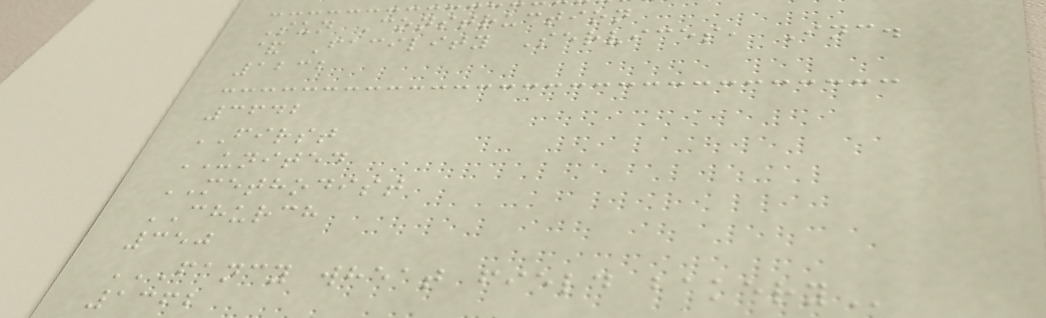Sun Construction
& Facility Services, Inc.
1232
3642
FIRST
UNITED
METHODIST
CHURCH
350
FANCY WHEAT FIELD BAKERY
1362
